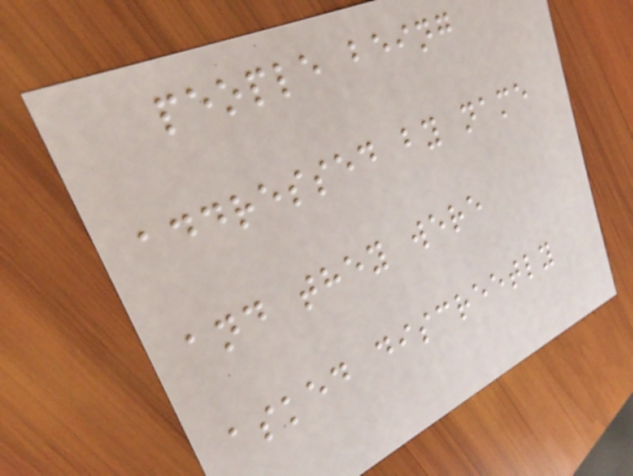people being
addressed by name
and they were
asked discreetly
